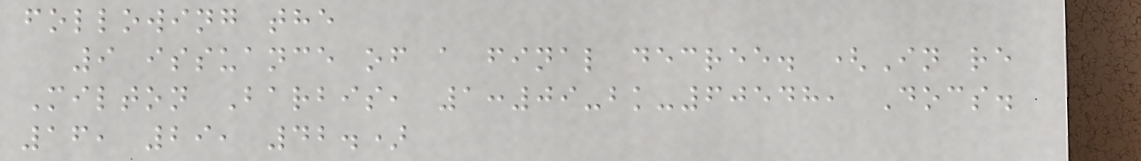following the
9 issuance of a final decree. (In re
Milton Barbis, 1:09-bk-60548, Docs.
16, 29, 42.)
